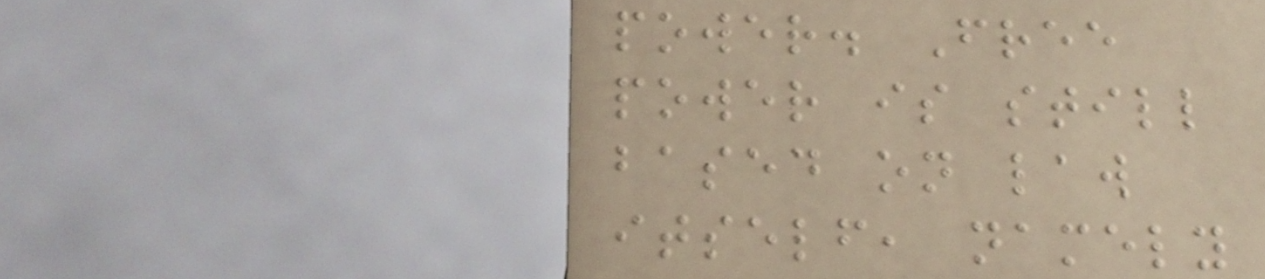power. Free
power is still
based on law
itself, namely
